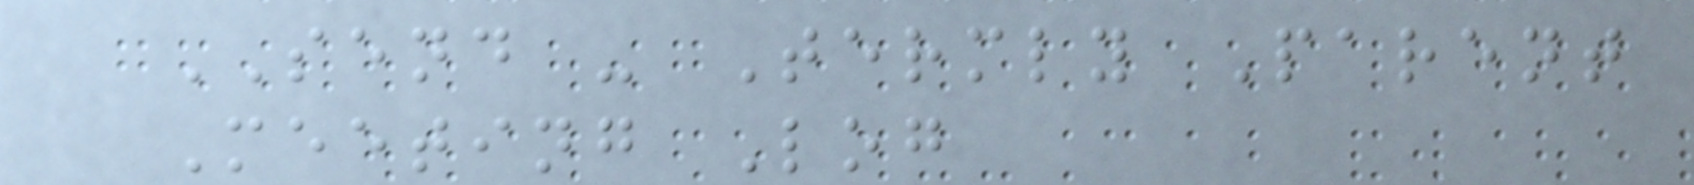SEND - Termly Parent
Meeting Log
